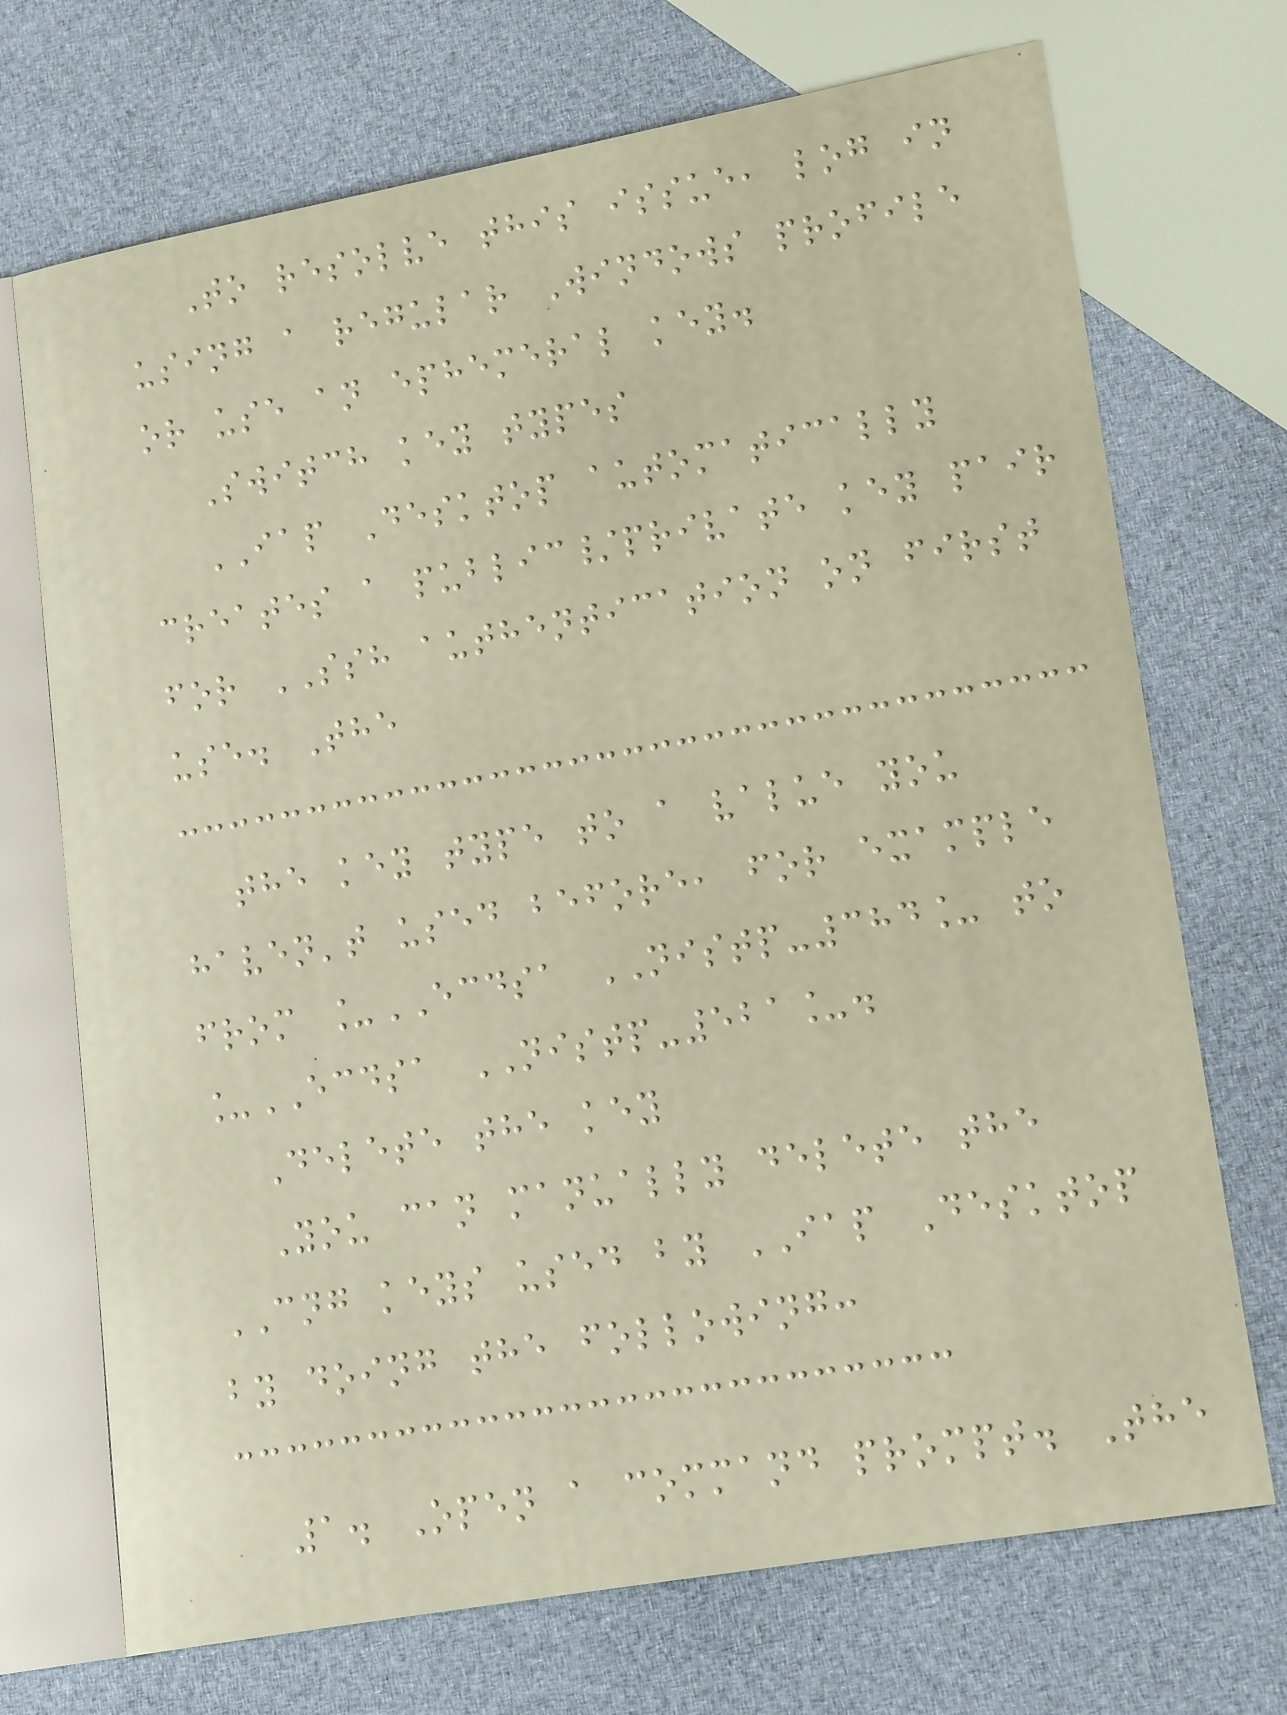To resolve this issue, log in
using a regular Windows profile
or use an ephemeral key.
Switch key types
IAP Desktop automatically
creates a public/private key pair
for SSH authentication on first
use. The
the key type to a value you
haven't used before, for example
from _ECDSA NISTP-384_ to
_ECDSA NISTP-521_.
Delete the key
You can manually delete the
CNG keys used by IAP Desktop
by doing the following:
1. Open a command prompt. The
